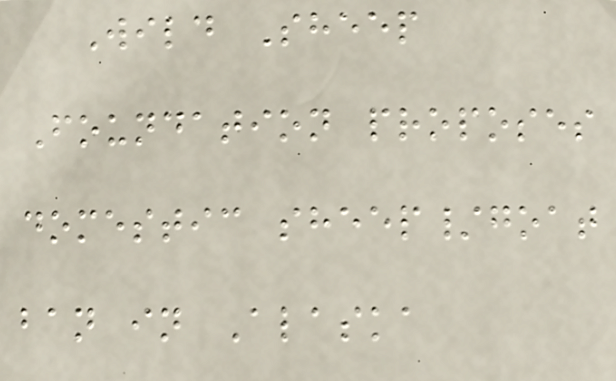Wild Sheep
Foundation proposes
domestic sheep/goat
ban in Alaska
